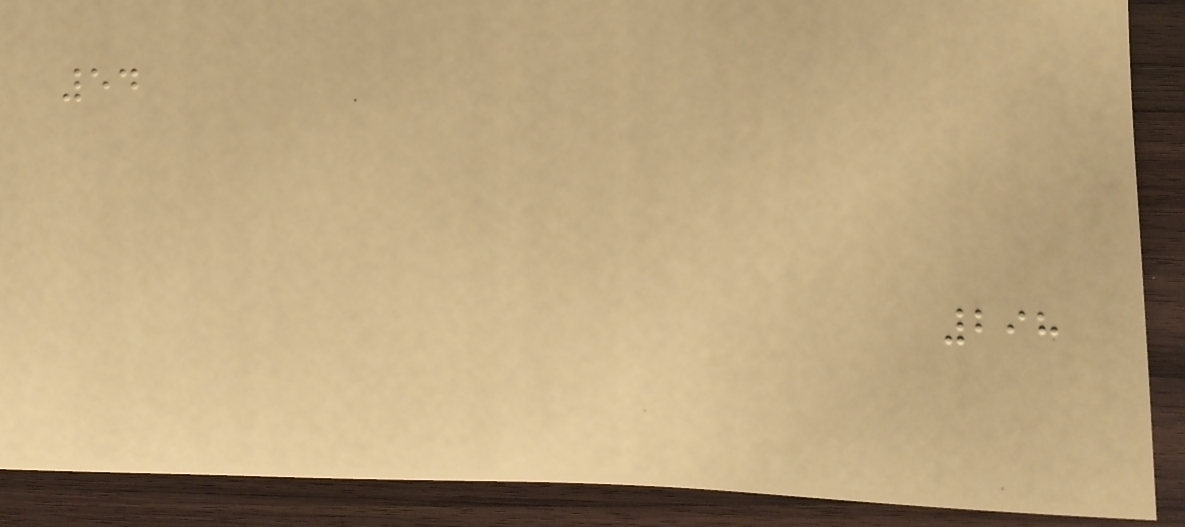54
298
